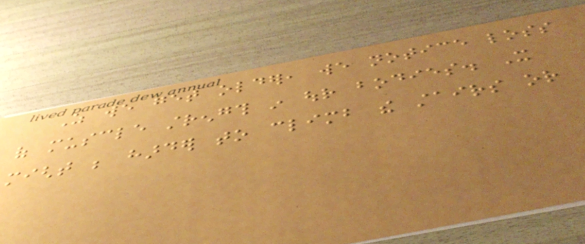As we get older, we notice loss
of muscle strength in our bodies. It
might be harder to climb the stairs or
